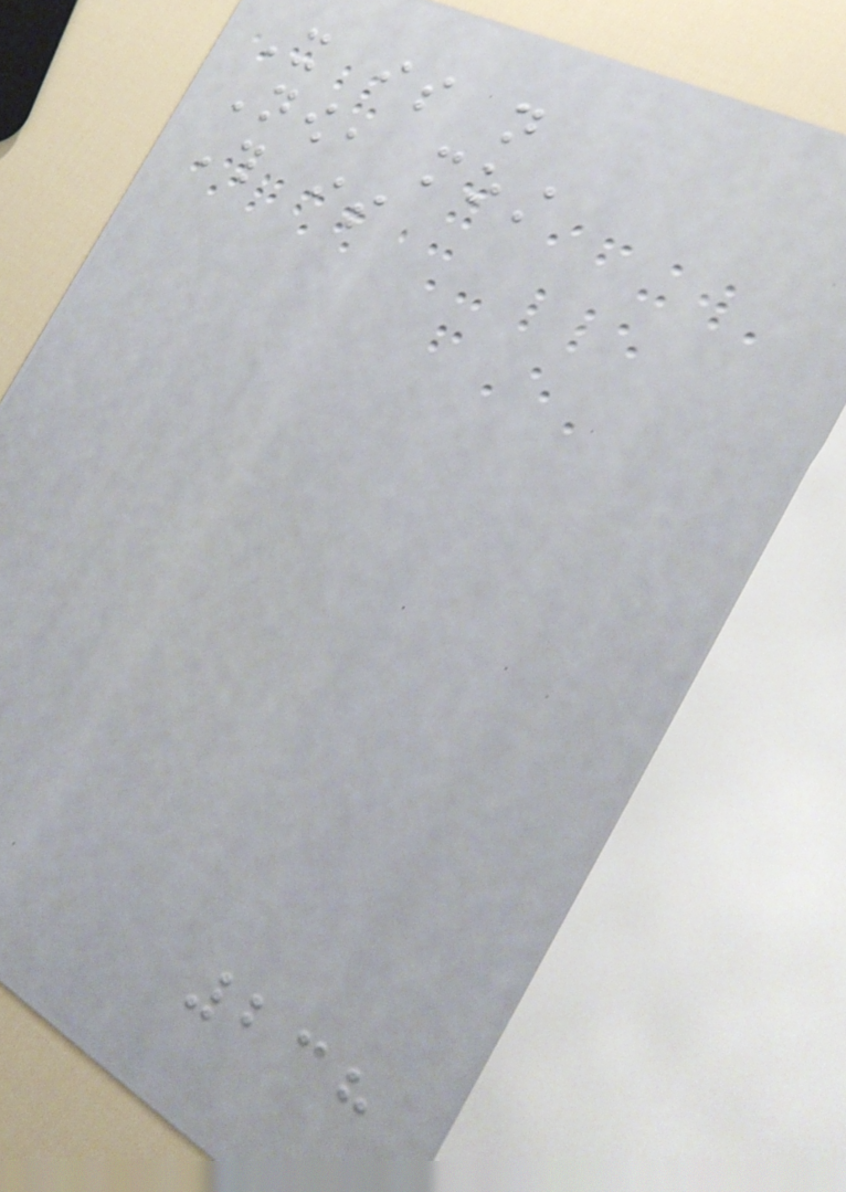It is not
Now, most
This is
238
